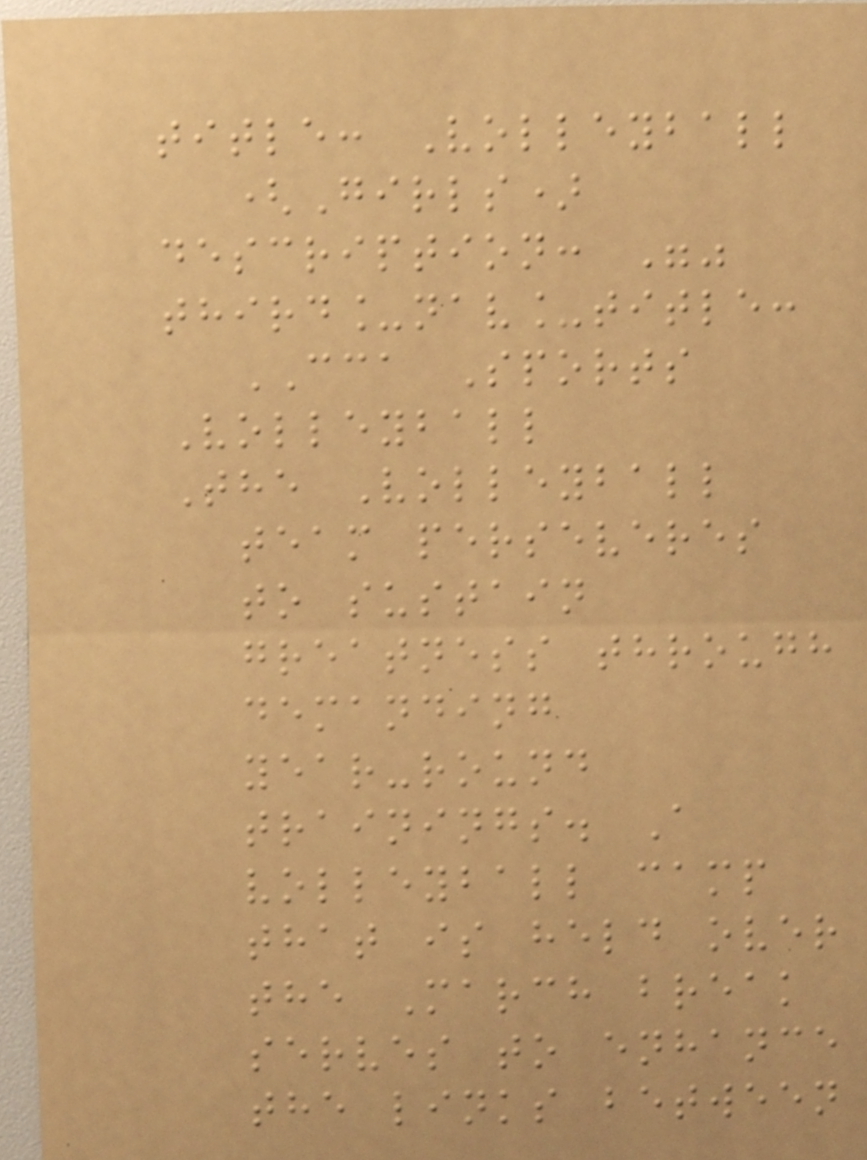title: Volleyball
(Girls)
description: ""
third_nav_title:
CCA Sports
Volleyball
The Volleyball
team perseveres
to sustain
greatness through
demanding
year-round
trainings. A
volleyball camp
that is held over
the March break
serves to enhance
the links between
